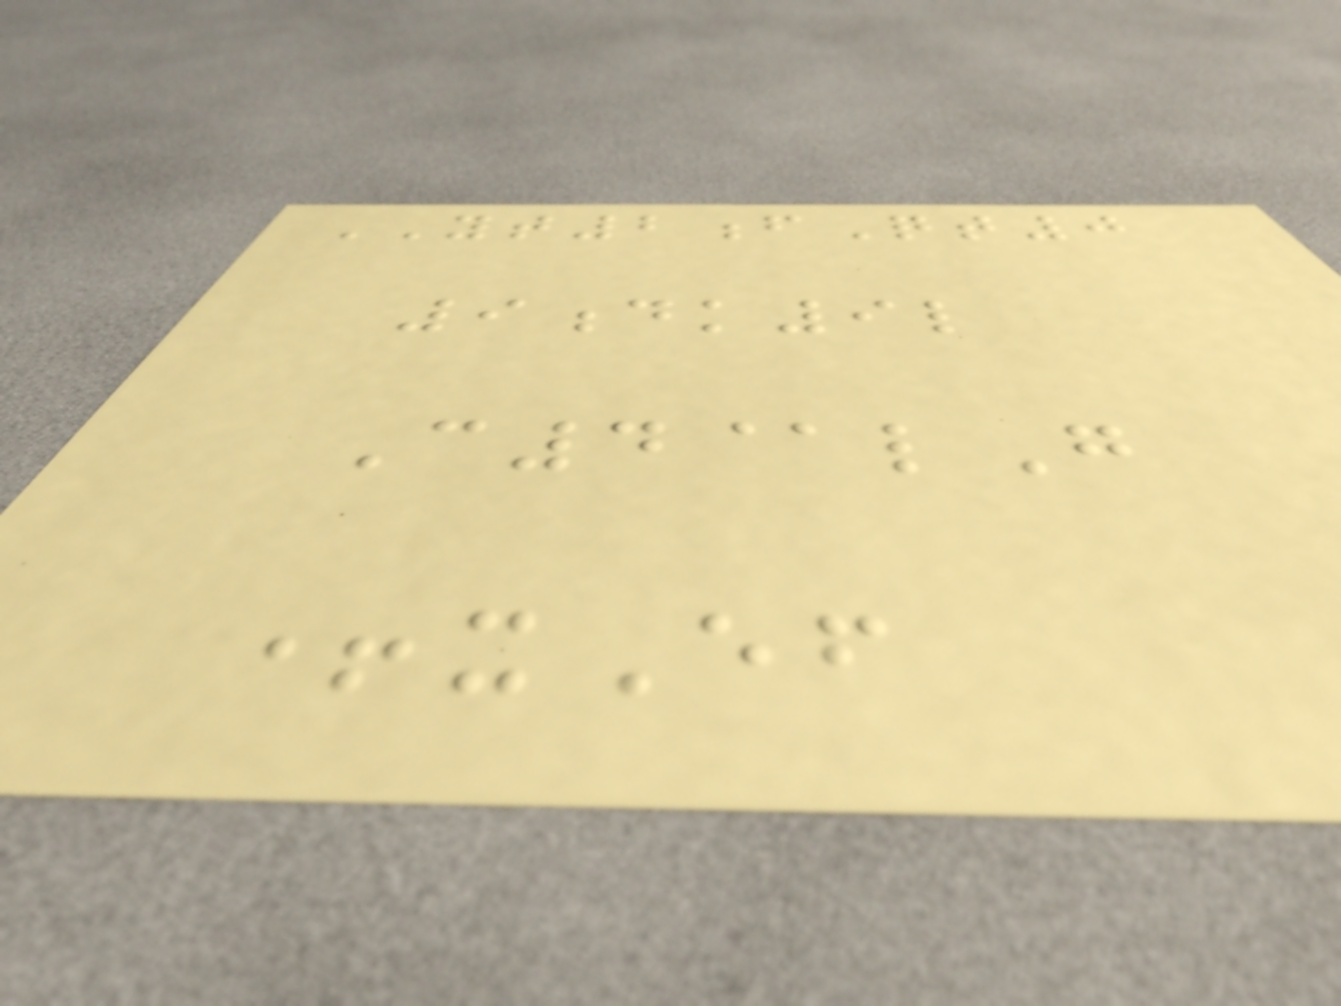YT2fQt0
9dk9l
C4@lG
+xEf
